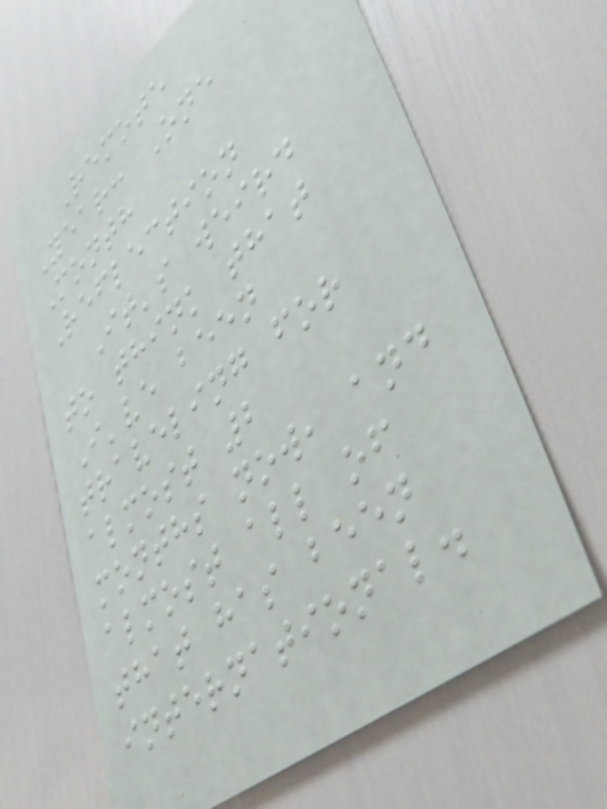Remote
Year: One
Month
Reflection
It's weird
to think that
I've been
traveling for
almost 2
months now, and
almost all of
that has been
international.
